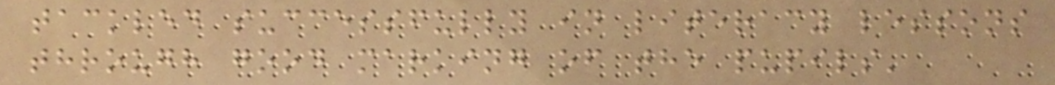tackled successfully in literacy lessons
through good marking of the pupils'
